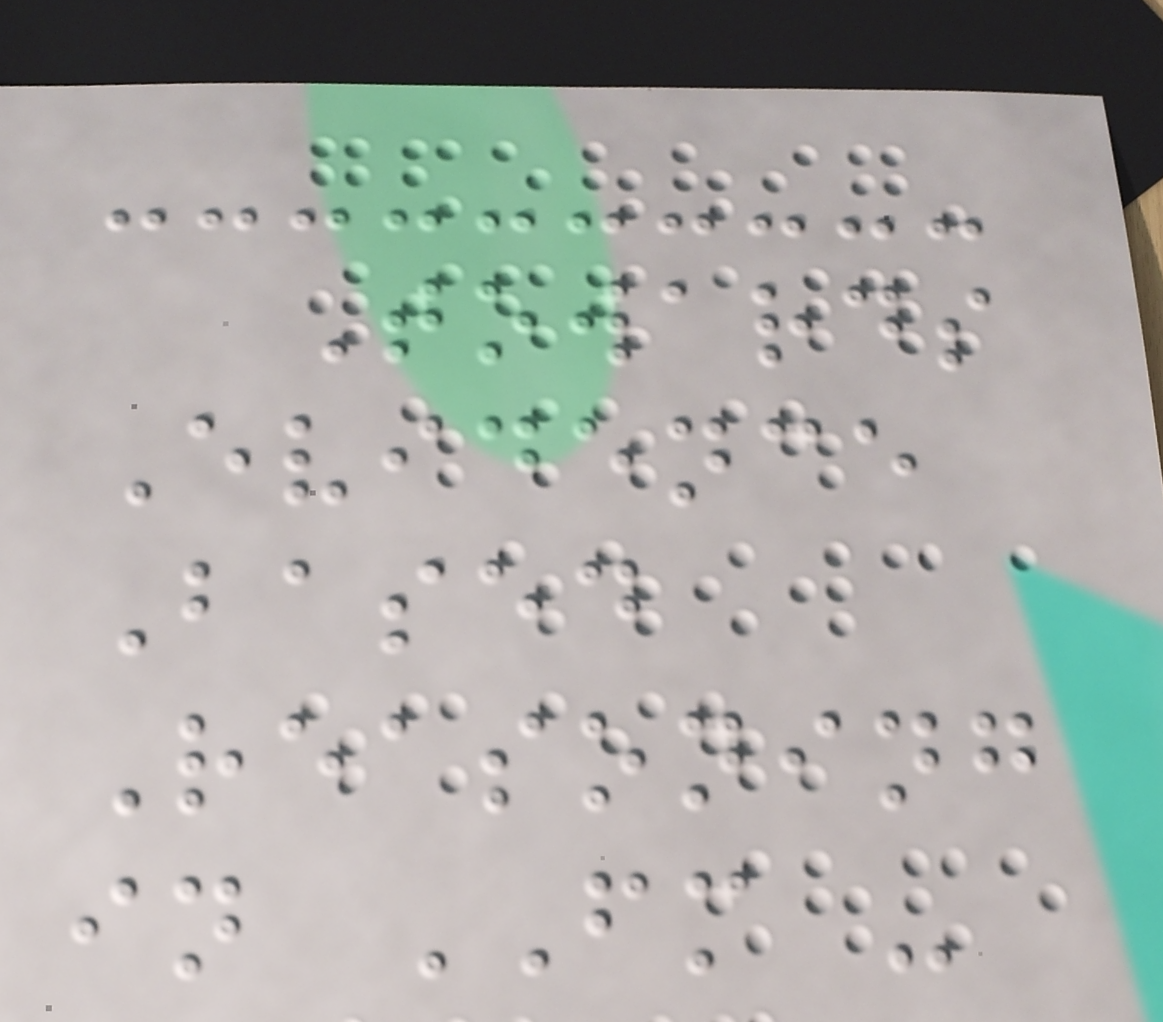Towards
Evidence
Based
Reasoning
in FM -
